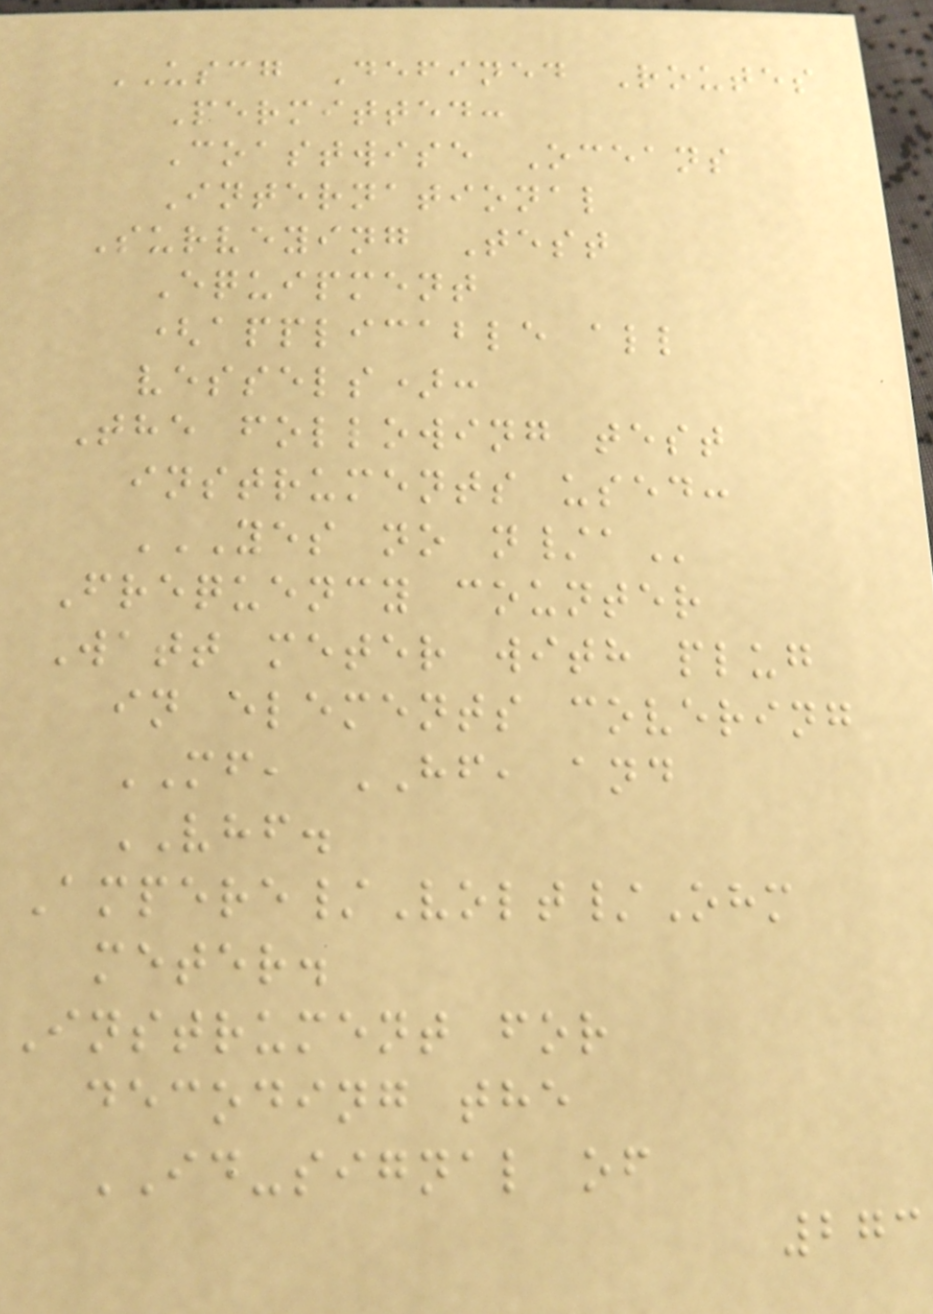USCG Defined Routes
Permitted:
Coastwise Oceans
International
Surveying Test
Equipment
(applicable all
vessels):
The following test
instruments used:
YES NO N/A
Frequency counter
Watt meter with plug
in elements covering
MF, HF, and
VHF.
Ampere/Volt/Ohm
meter.
Instrument for
decoding the
ID-signal of
273
